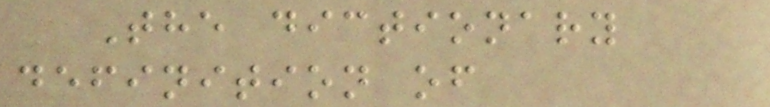The dictionary
definition of
